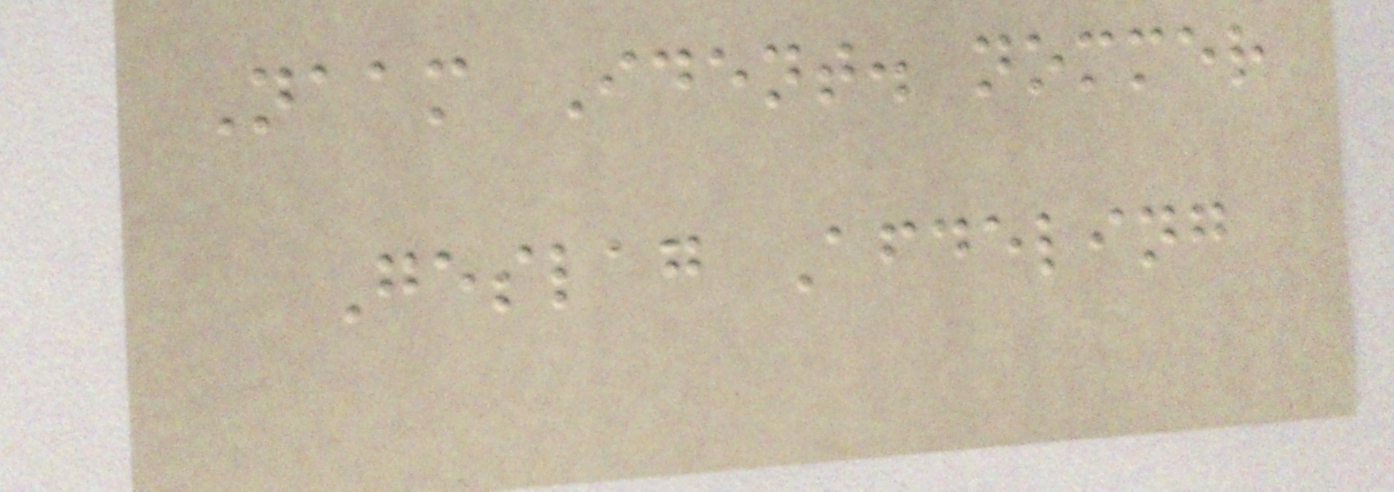Naam Ident. nommer
Geslag Afdeling
